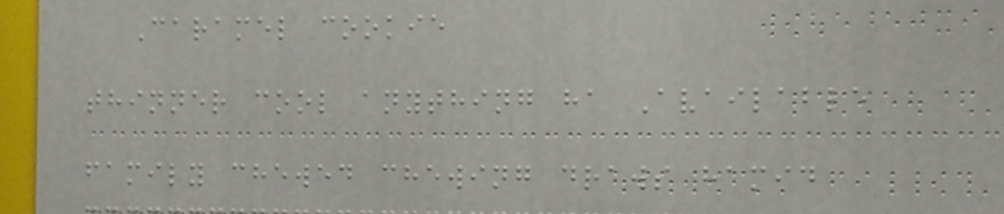Caramel cookie
thinner cool anything ha Available
family chewed chewing draws hamid
